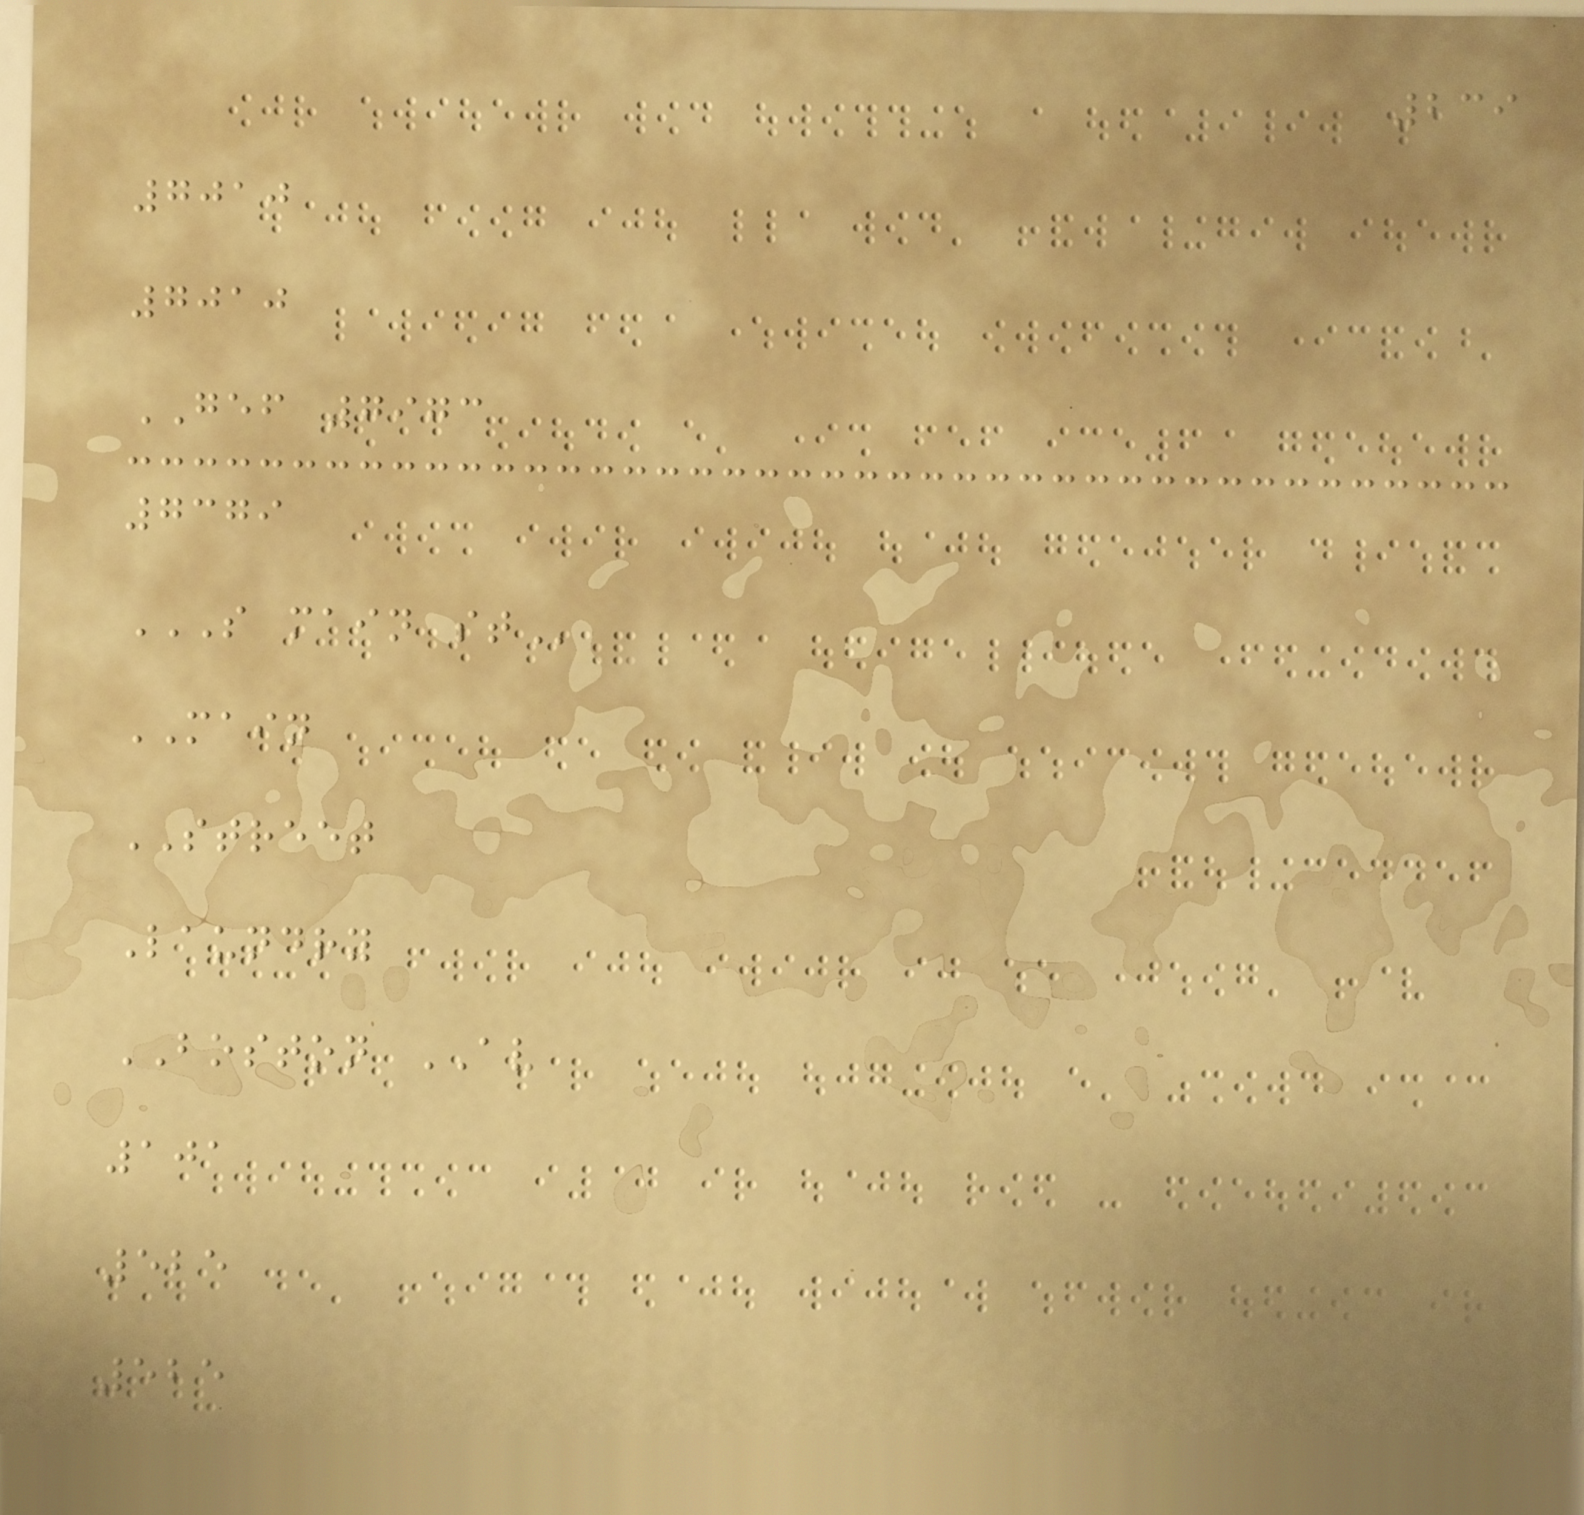239
7010
7010
GEF 7973
7379
S MAIN ST
MAIN
STREET
Laundry
BOSTON AV
101
525
525
